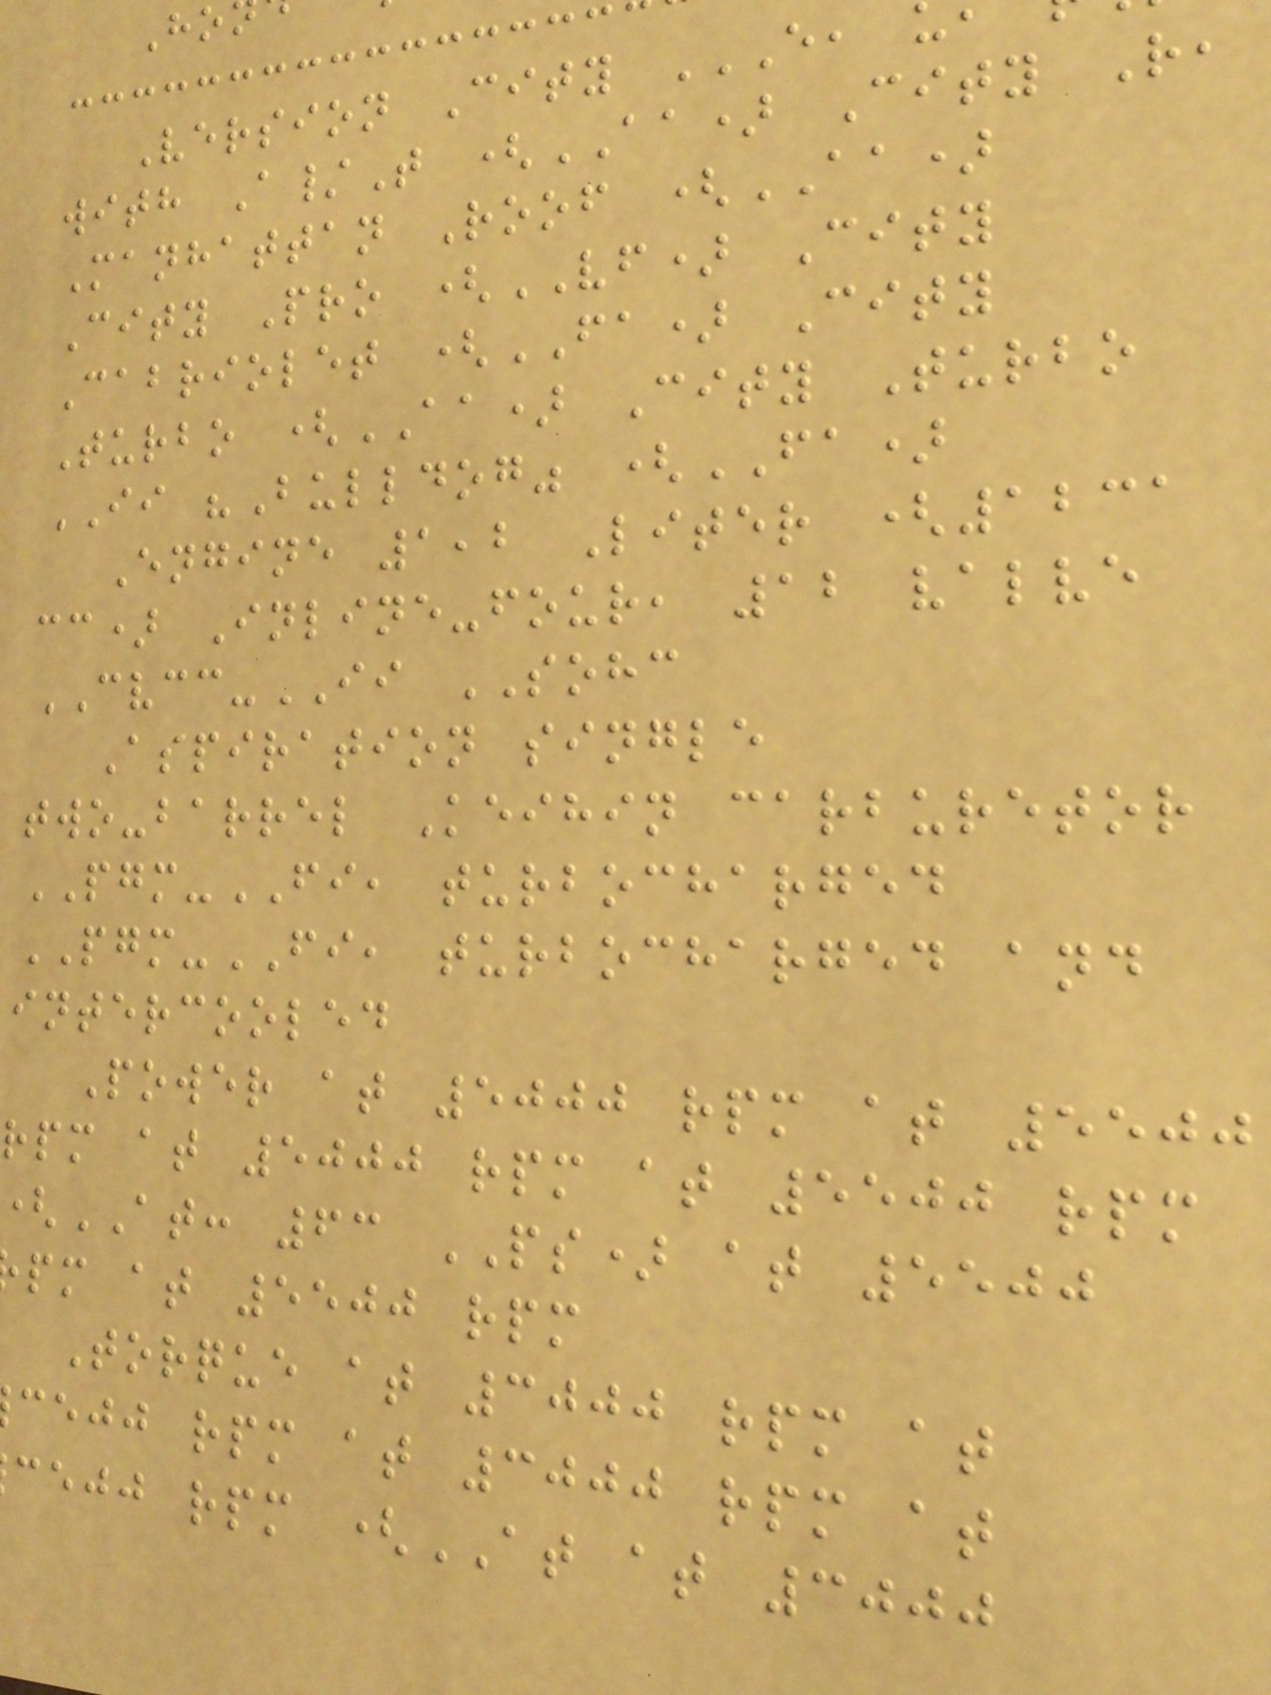with A/T (AA) City R,
Manhattan Roof (AA)
City Pro (VF) City
Cabriolet (FA) City
Turbo (AA) City Turbo
II "Bulldog" (FA)
Engine 1,2 Liter (1231
cc) Inline-four, 12 valve
CVCC-II SOHC
Aspiration single
two-barrel Keihin carburetor
PGM-FI, turbocharged
PGM-FI, turbocharged and
intercooled
Power at 5000 rpm at 5500
rpm at 5000 rpm at 5500 rpm
AT: 63 PS) at 5500
pm at 5500 rpm
Torque at 3000 rpm at
cejj rpm at 3000 rpm at
cejj rpm (AT at 3000
